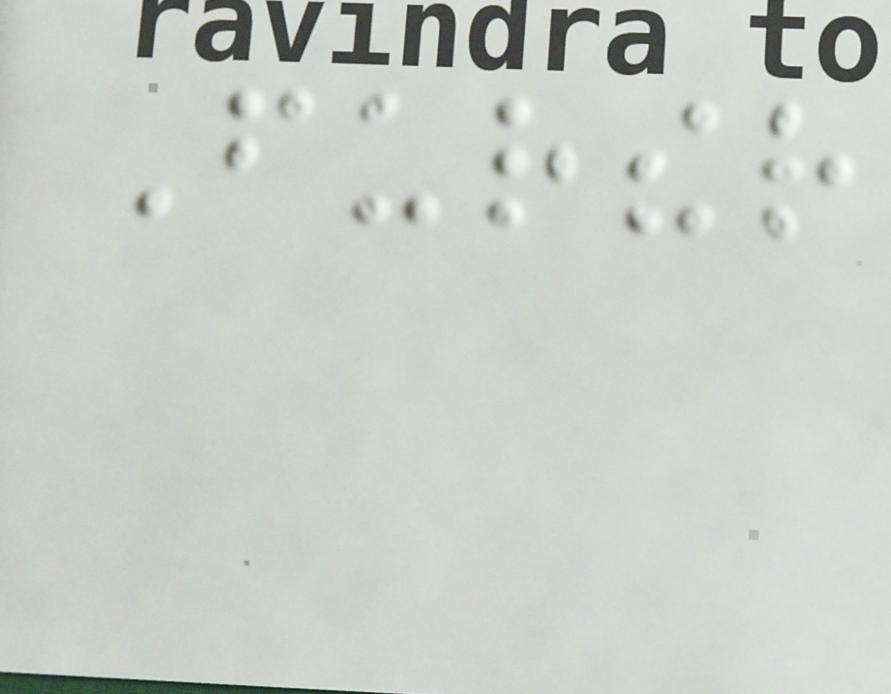Further
